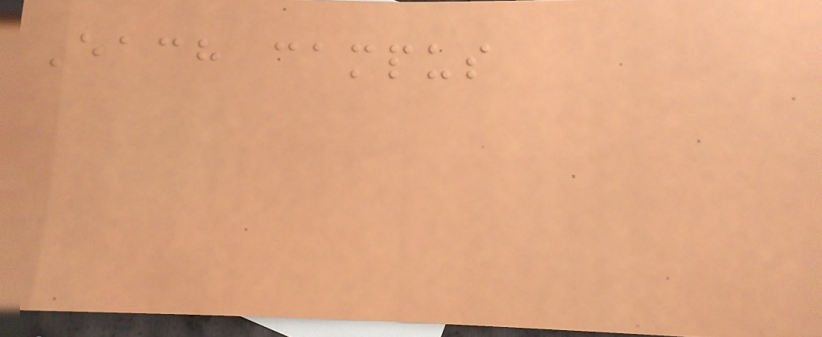Each campus
